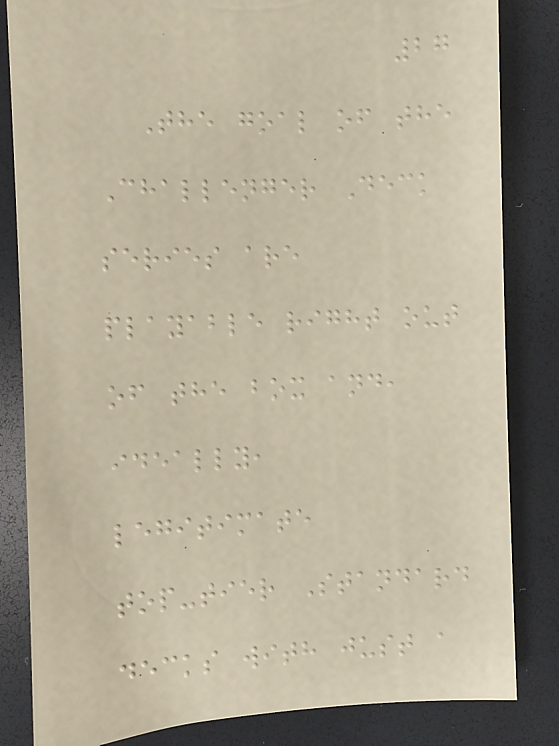27
The goal of the
Challenger Deck
series are
playable right out
of the box and,
ideally,
legitimate
top-tier Standard
decks with just a
